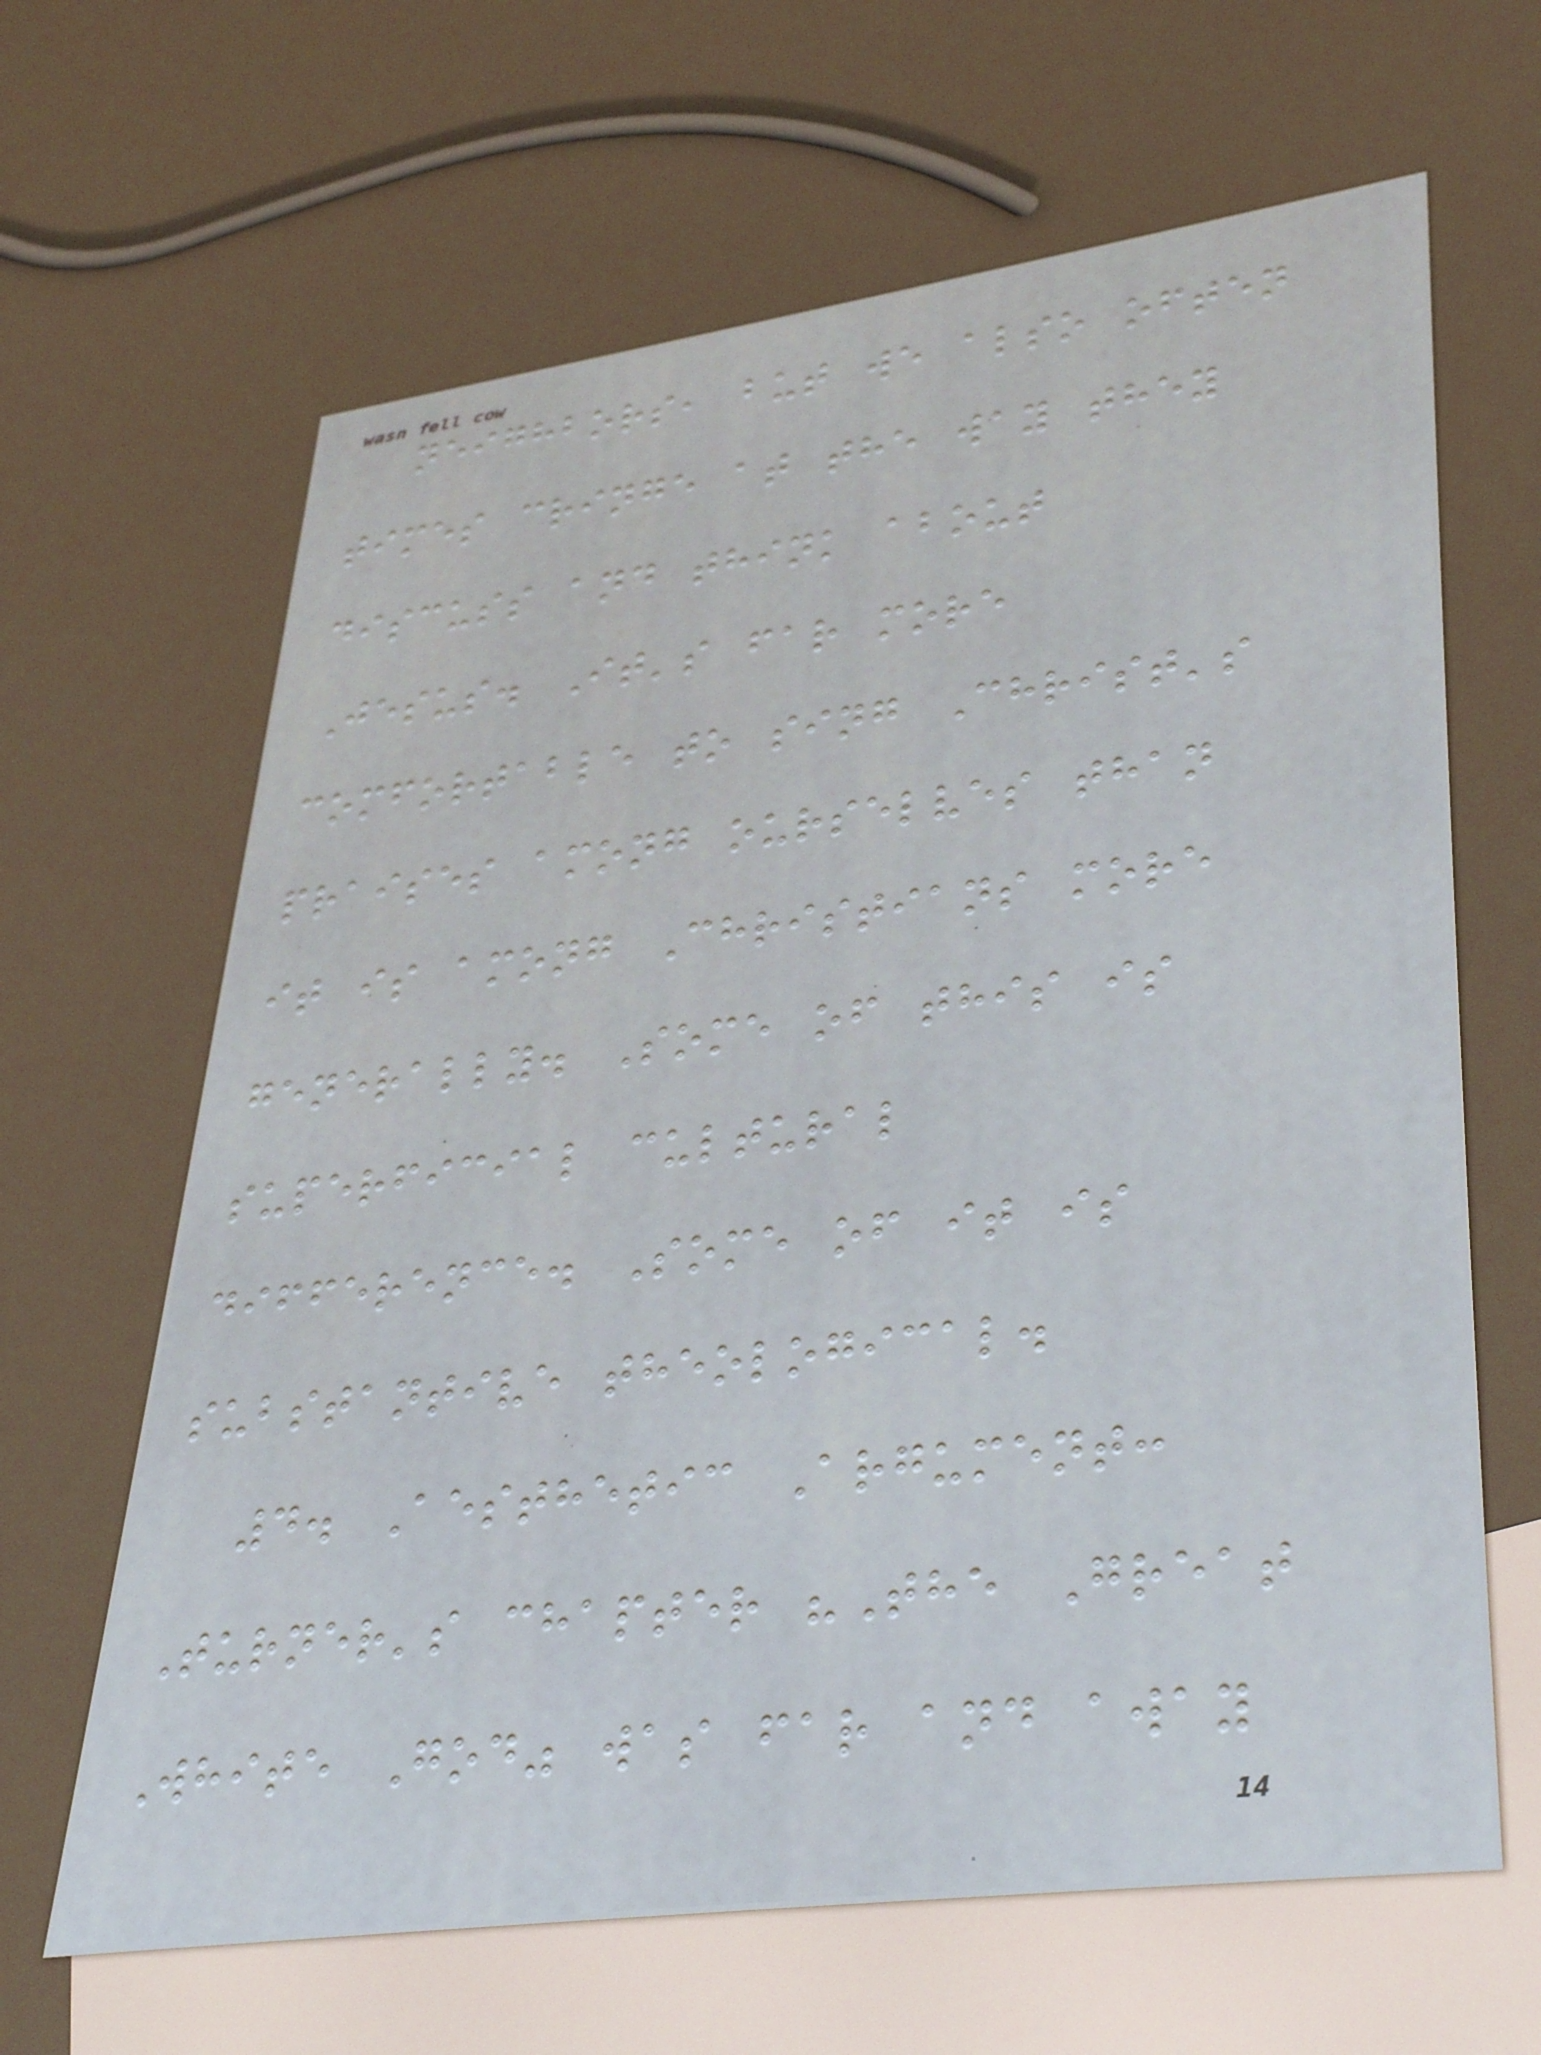neighbors, but we also often
times cringe at the way they
discuss and think about
Jesus. It's far more
comfortable to sing Christ's
praises among ourselves than
it is among Christians more
generally. Some of this is
superficial cultural
difference. Some of it is
substantive theological.
4. Aesthetic Argument:
Turner's chapter "The Great
White God" was far and away
